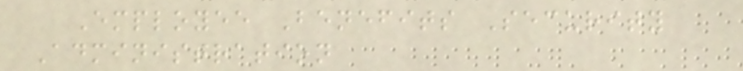Employee Benefits Security
Administration
